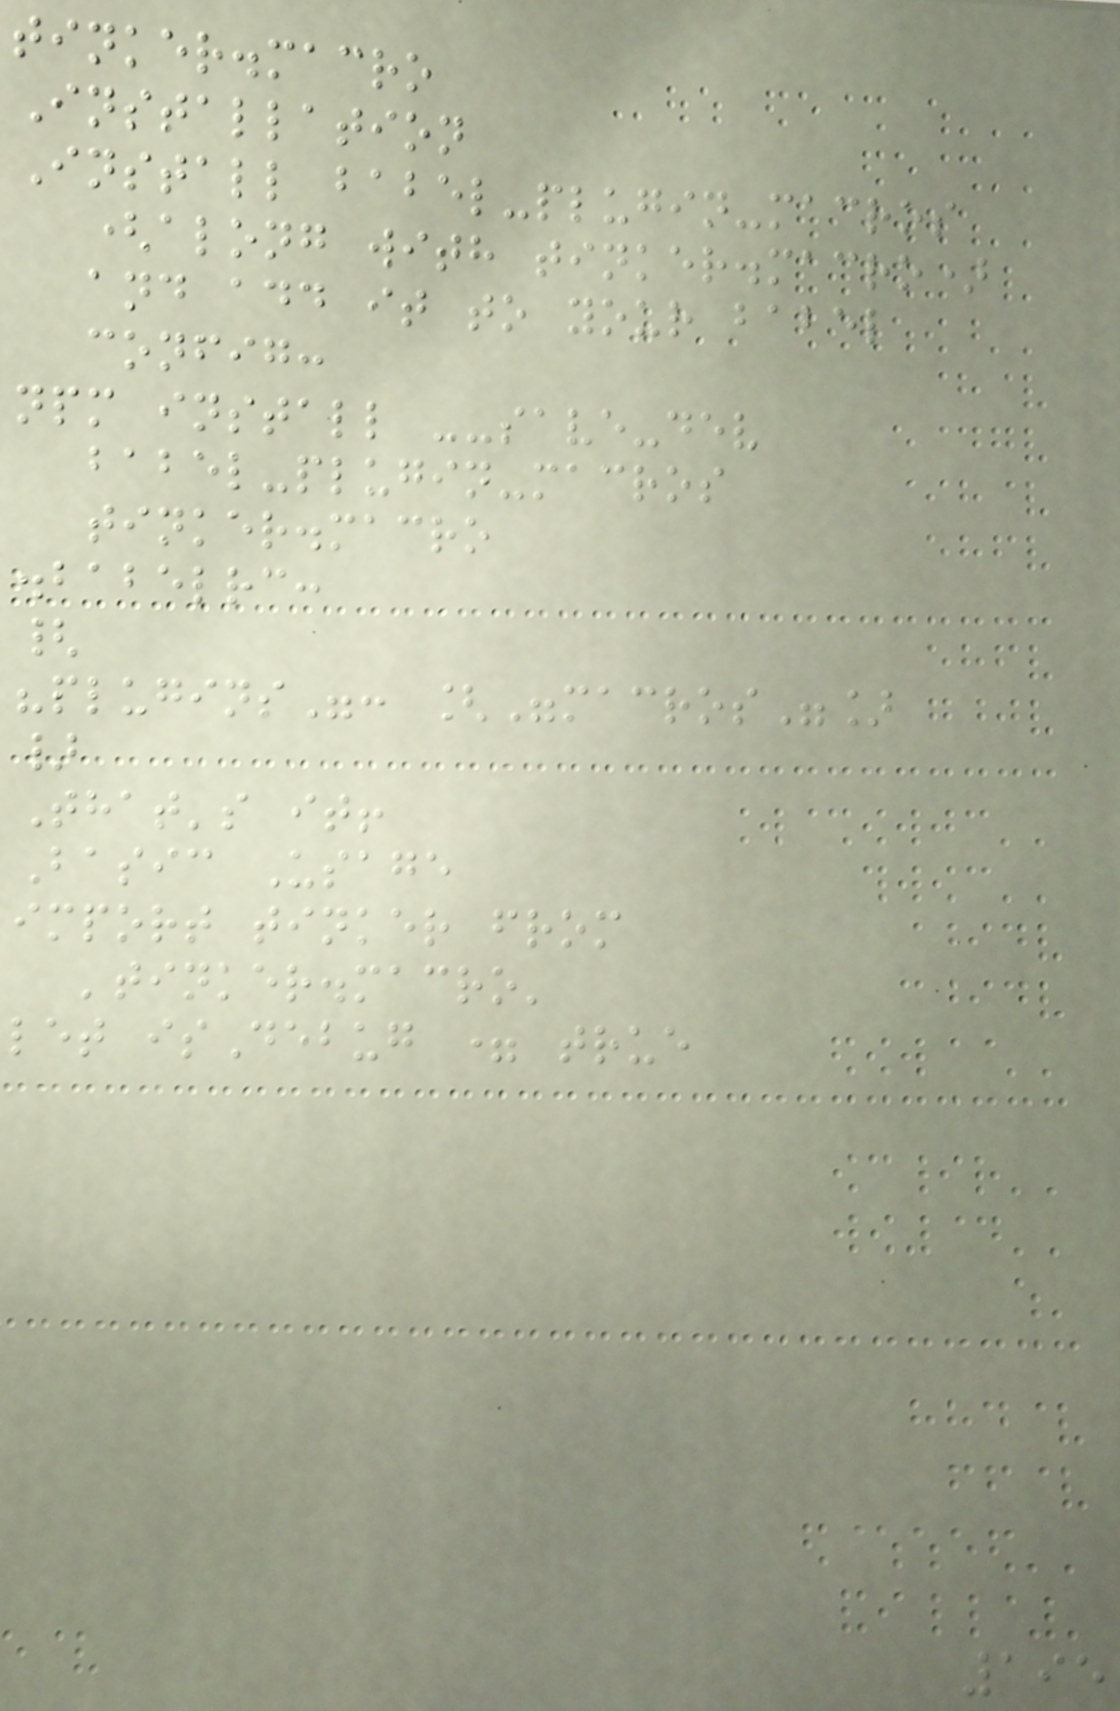tinker.macro
Installation
Install babel-plugin-macros
(along with tinker.macro)
and add it to your babel
config:
npm install --save-dev
babel-plugin-macros
tinker.macro
.babelrc:
{
"plugins": ["macros"]
}
That's it!
Basic Usage
import tinker from
'tinker.macro'
let isDebug = true
195
